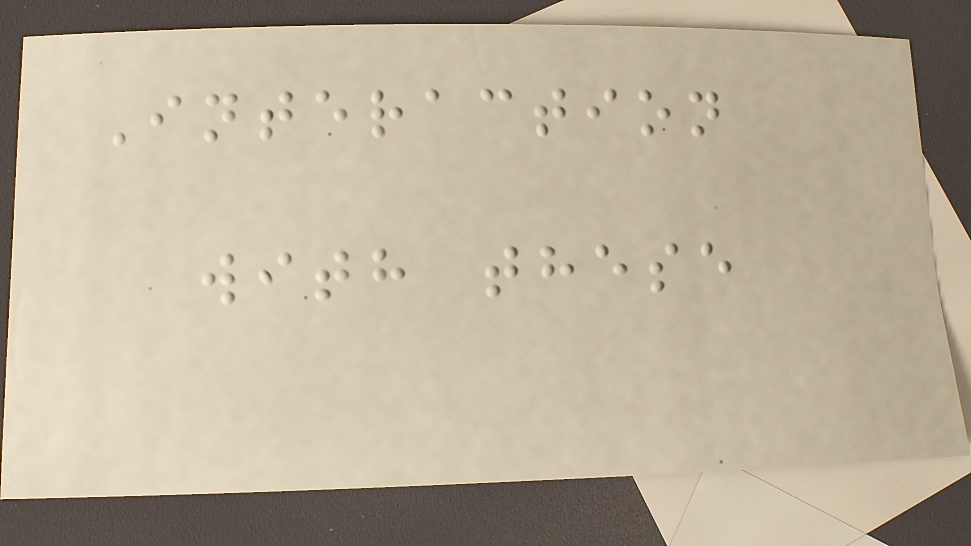Interaction
with these
